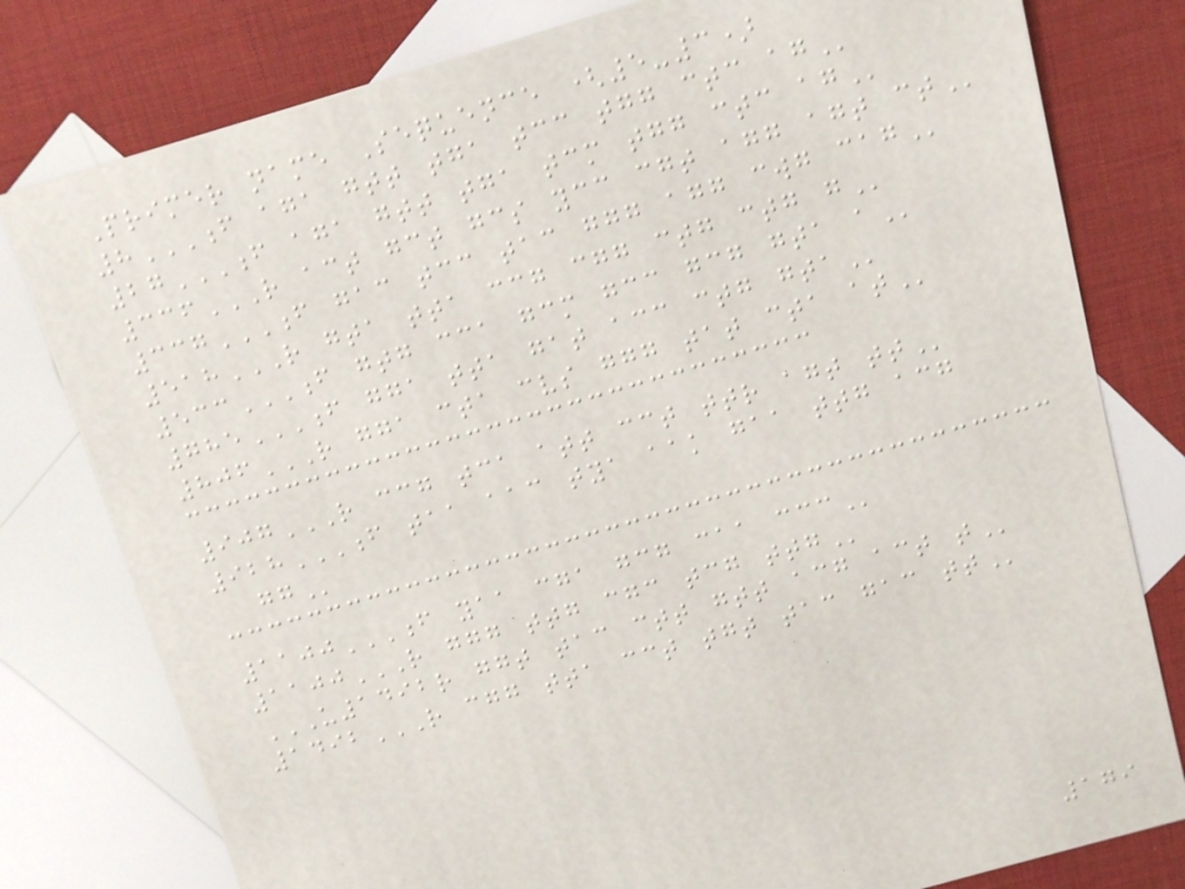Primer name Sequence (5-3)
8F AGA GTT TGA TCC TGG CTC AG
27F AGA GTT TGA TCM TGG CTC AG
336R ACT GCT GCS YCC CGT AGG AGT CT
337F GAC TCC TAC GGG AGG CWG CAG
518R GTA TTA CCG CGG CTG CTG G
533F GTG CCA GCM GCC GCG GTA A
785F GGA TTA GAT ACC CTG GTA
806R GGA CTA CVS GGG TAT CTA AT
907R CCG TCA ATT CCT TTR AGT TT
928F TAA AAC TYA AAK GAA TTG ACG
GG
1100F YAA CGA GCG CAA CCC
1100R GGG TTG CGC TCG TTG
U1492R GGT TAC CTT GTT ACG ACT T
1492R CGG TTA CCT TGT TAC GAC TT
179
